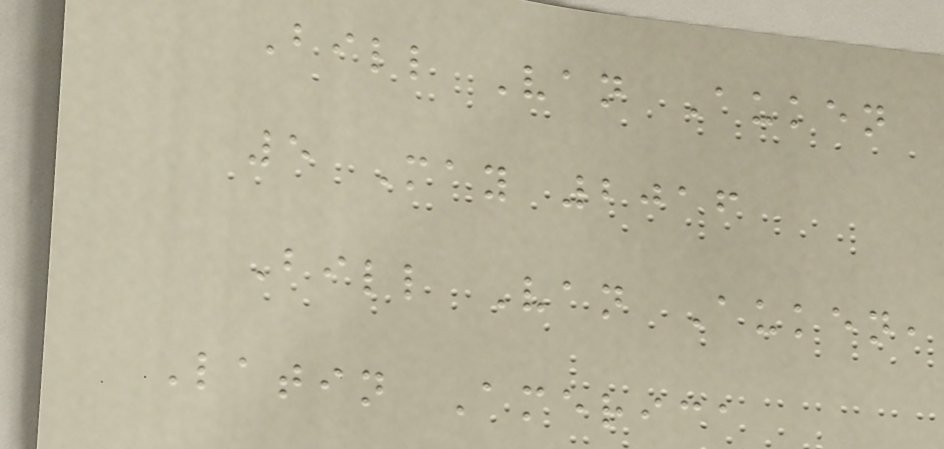Bill Van Auken
5 May 2016
Bill Van Auken,
Latin America
